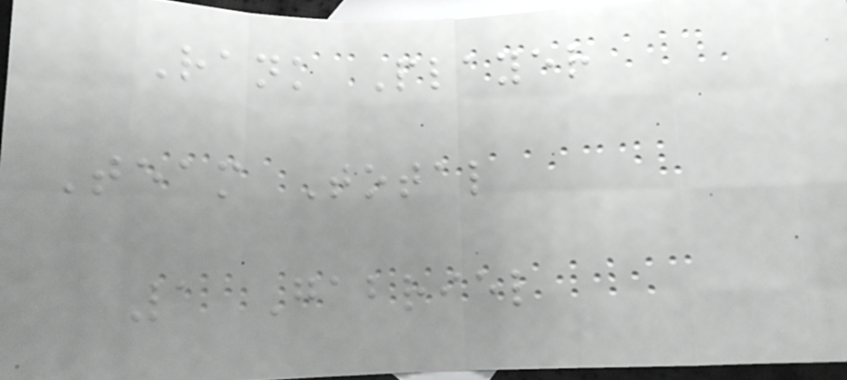Rank Player
Team Total
1 Gabriel
